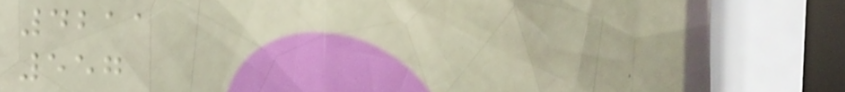4211
557
